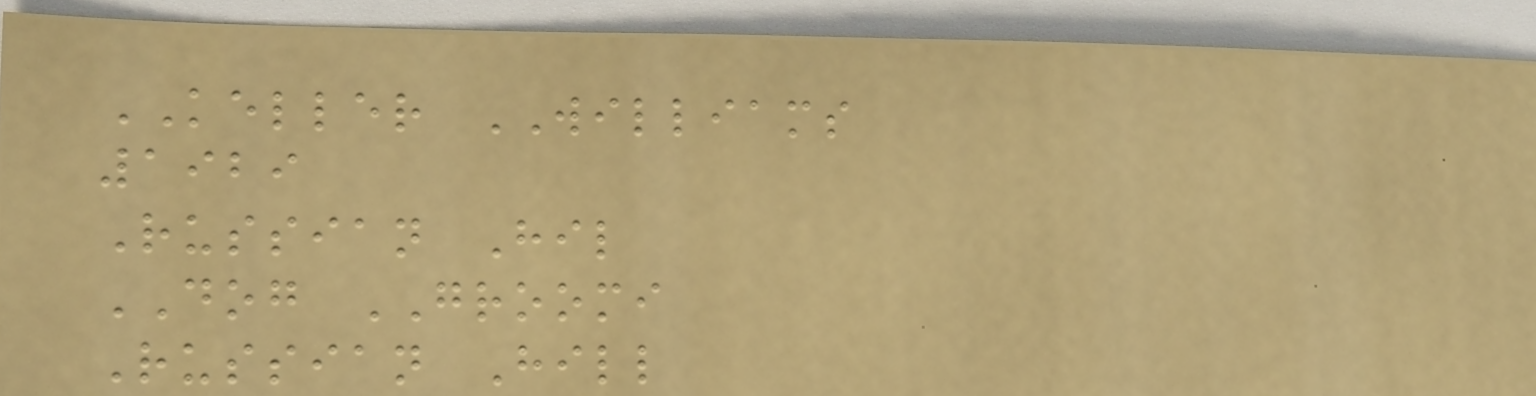KELLER WILLIAMS
1929
Russian Hil
DOG GROOMI
Russian Hill
